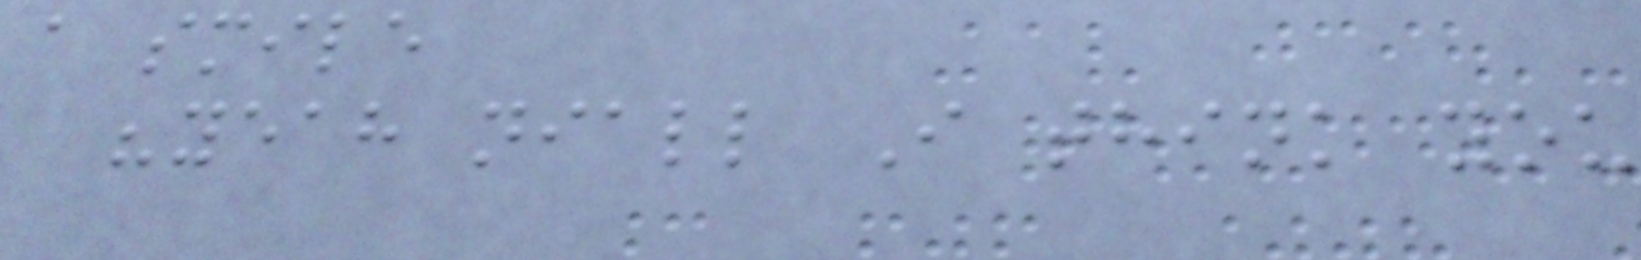a smile
"yeah niall I think you
